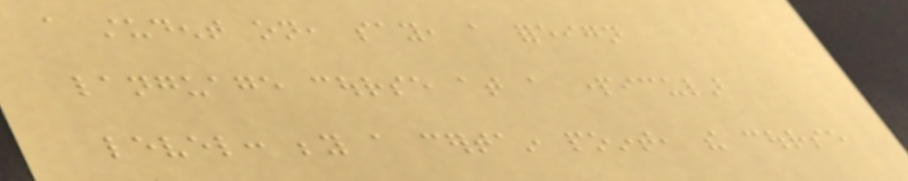a student on, say, a foreign
language course at a particular
level: beyond a certain point, the course
